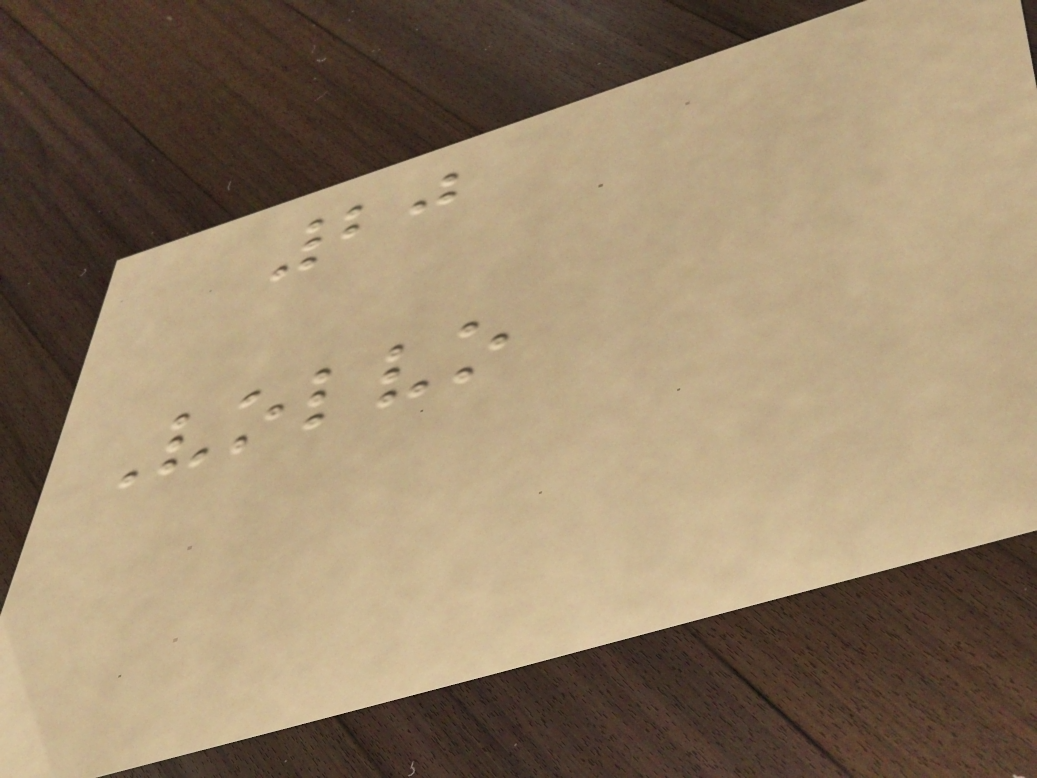20
Volvo
